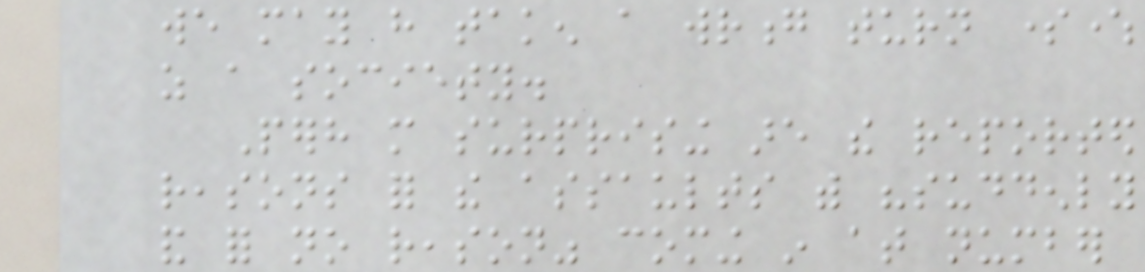we may have taken a wrong turn somewhere
as a society.
Perhaps more surprising are the reported
reasons for the assaults with "suddenly
and for no reason" coming in at number
